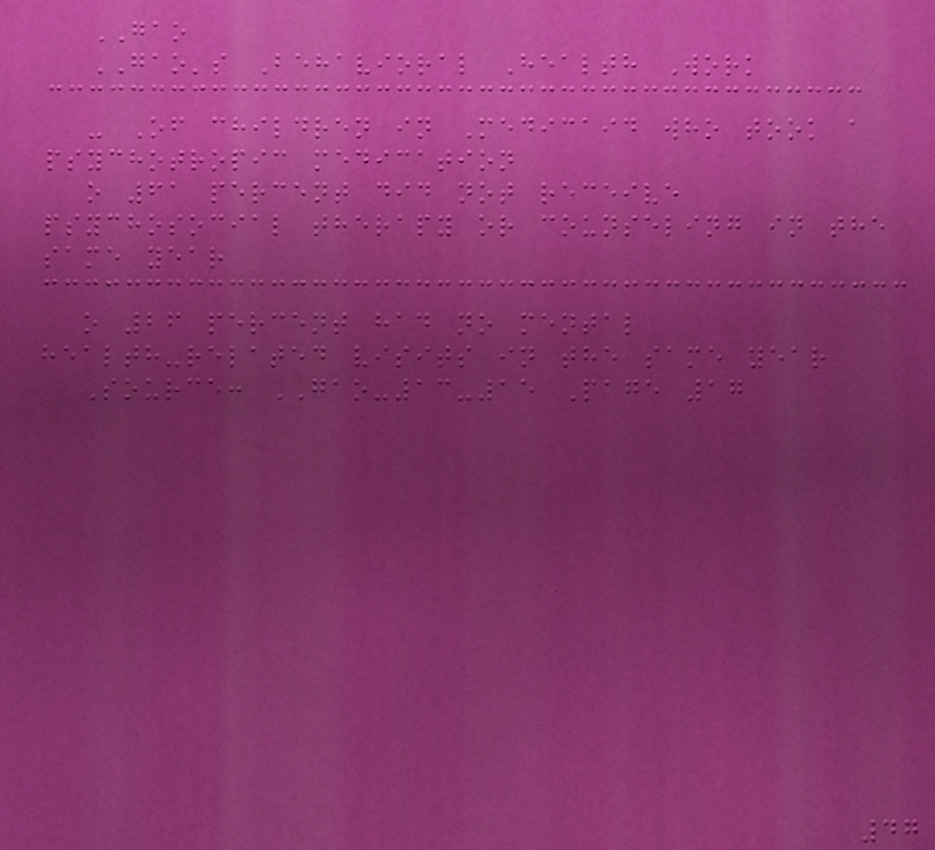GAO
GAO's Behavioral Health Work
- Of children in Medicaid who took a
psychotropic medication
o 61 percent did not receive
psychosocial therapy or counseling in the
same year
o 26 percent had no mental
health-related visits in the same year
Source: GAO-13-15 Page 17
47
